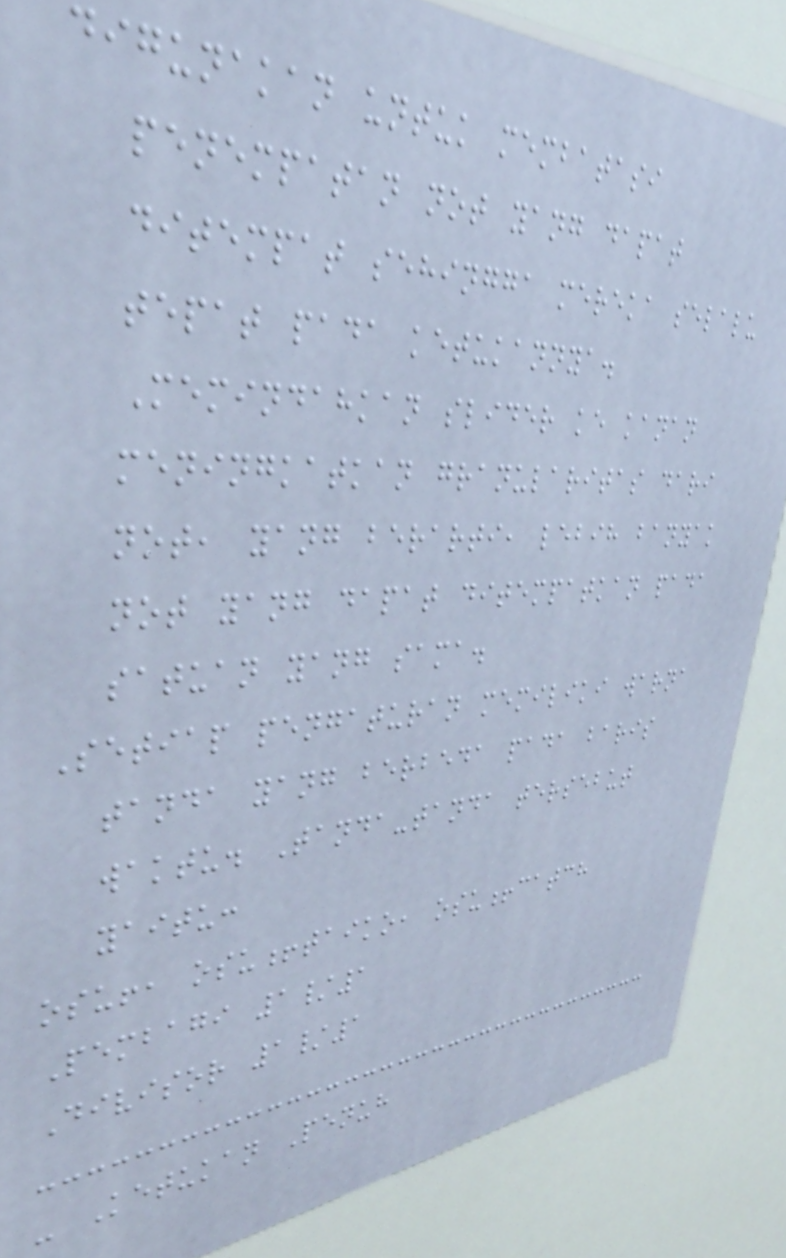digunakan untuk membatasi
penempatan not yang dapat
ditempat sehingga mereka selalu
tepat pada ketukannya.
Memindahkan slider ke kanan
meningkatkan granularitas dari
not, yang berarti, lebih banyak
not yang dapat ditempatkan pada
satuan yang sama.
Setiap pengaturan memiliki warna
tanda yang berbeda pada baris
waktu. Tanda-tanda tersebut
yaitu:
osu!, osu!taiko, osu!catch
Pembagi 1/1
Divisor 1/1
- Ketukan Penuh
